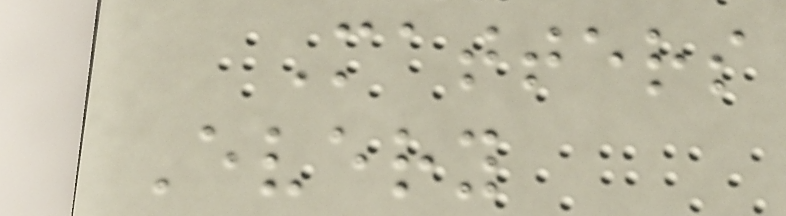Matters
Every
